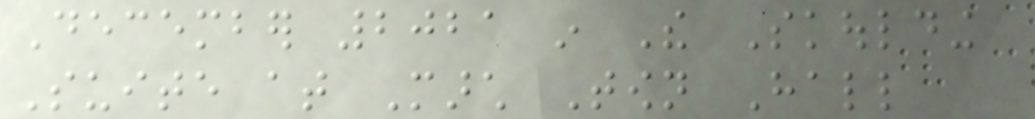December 2021 in The Skoulding
Suite at March Town Hall
